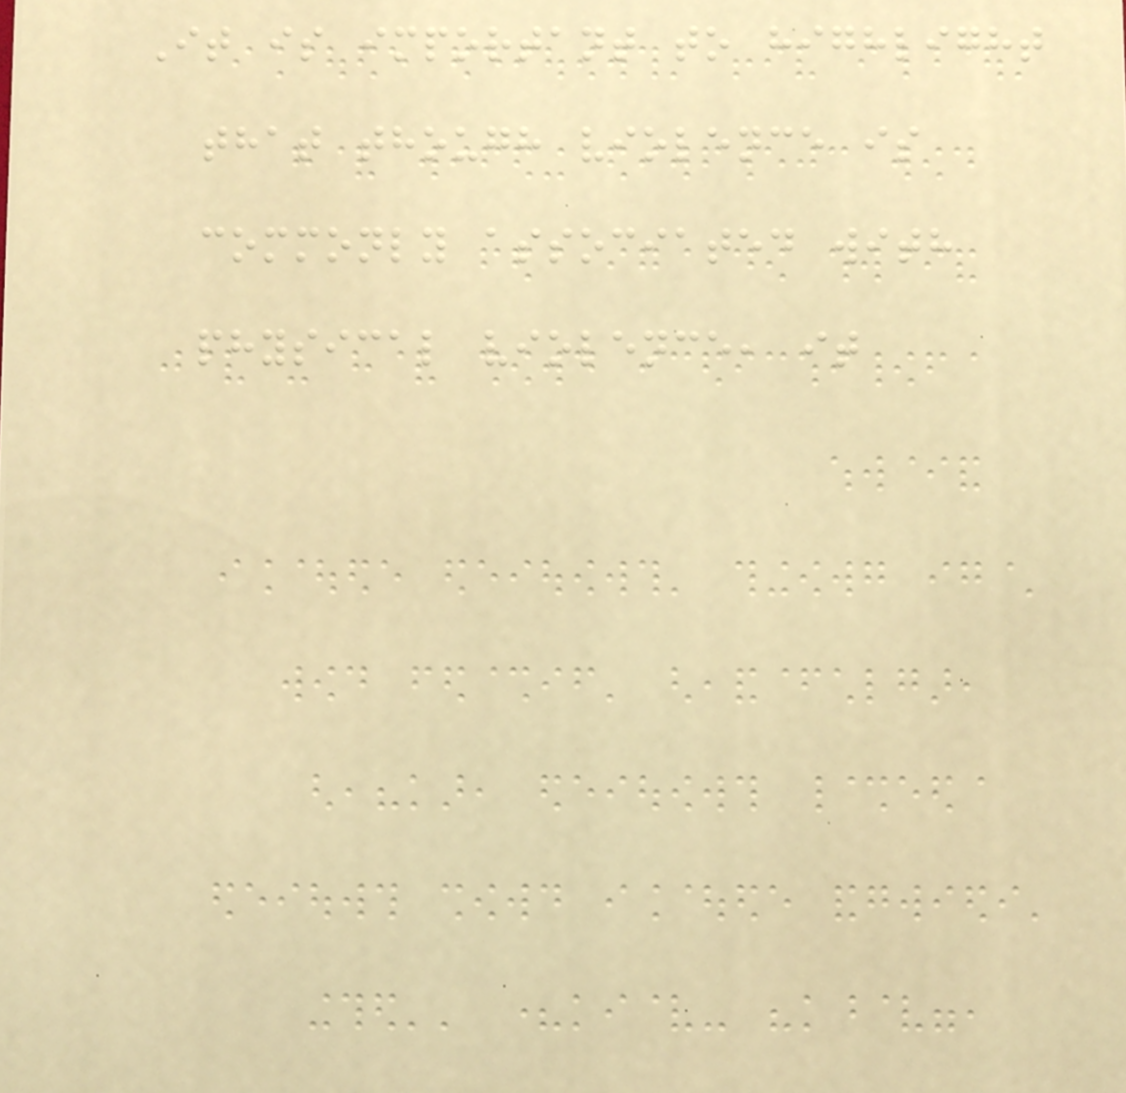It is important to highlight
that though violence is
commonly associated with
physical violence, it
